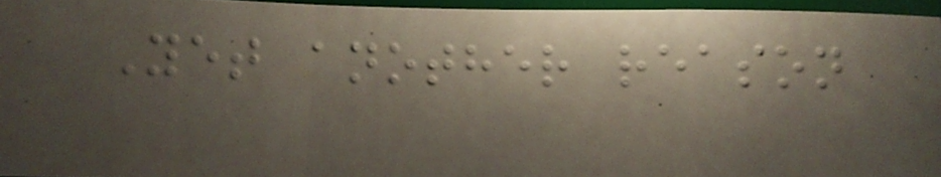Yet another reason
